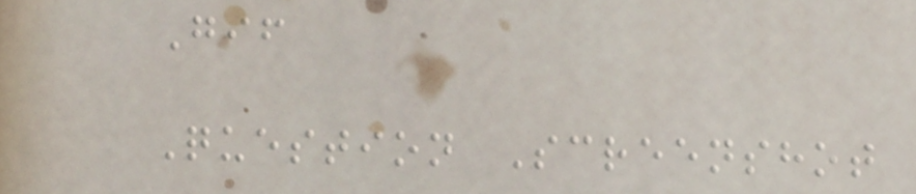Gif
Question Screenshot
